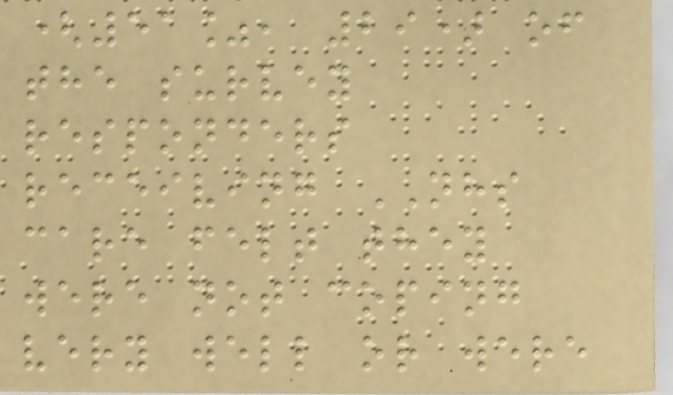(51%, 29) of
the survey
responders
receiving NHS
care felt they
were not coping
very well or were
